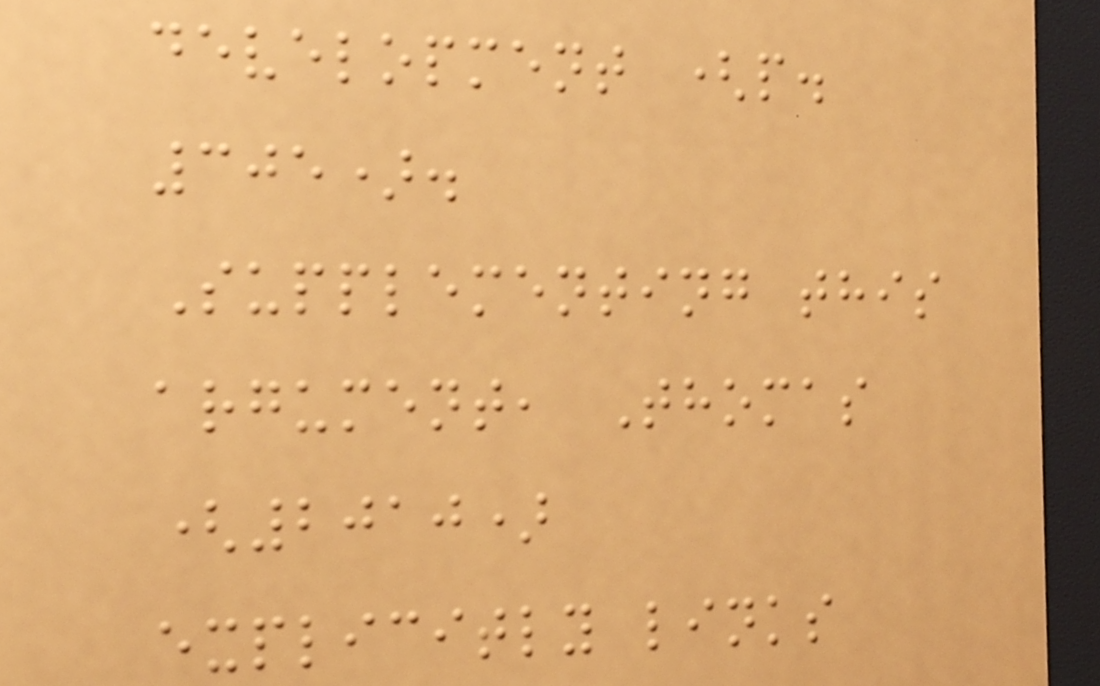development (p.
305).
Supplementing this
argument, Thomas
(2010)
explicitly links
